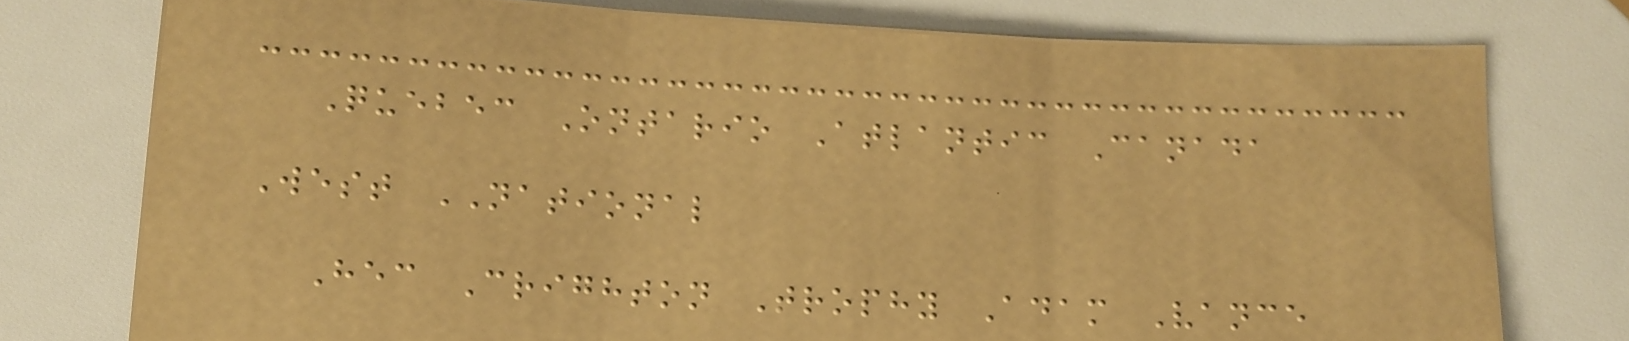Quebec Ontario Atlantic Canada
West NATIONAL
Hec Crighton Trophy Adam Vance
